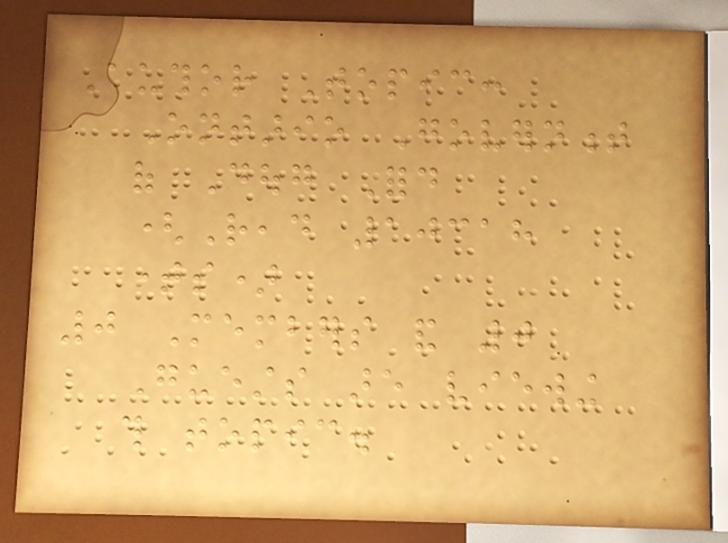Author Topic:
Ontario Government
of Doug Ford
(Read 10318
times)
0 Members and 0
Guests are viewing
this topic.
